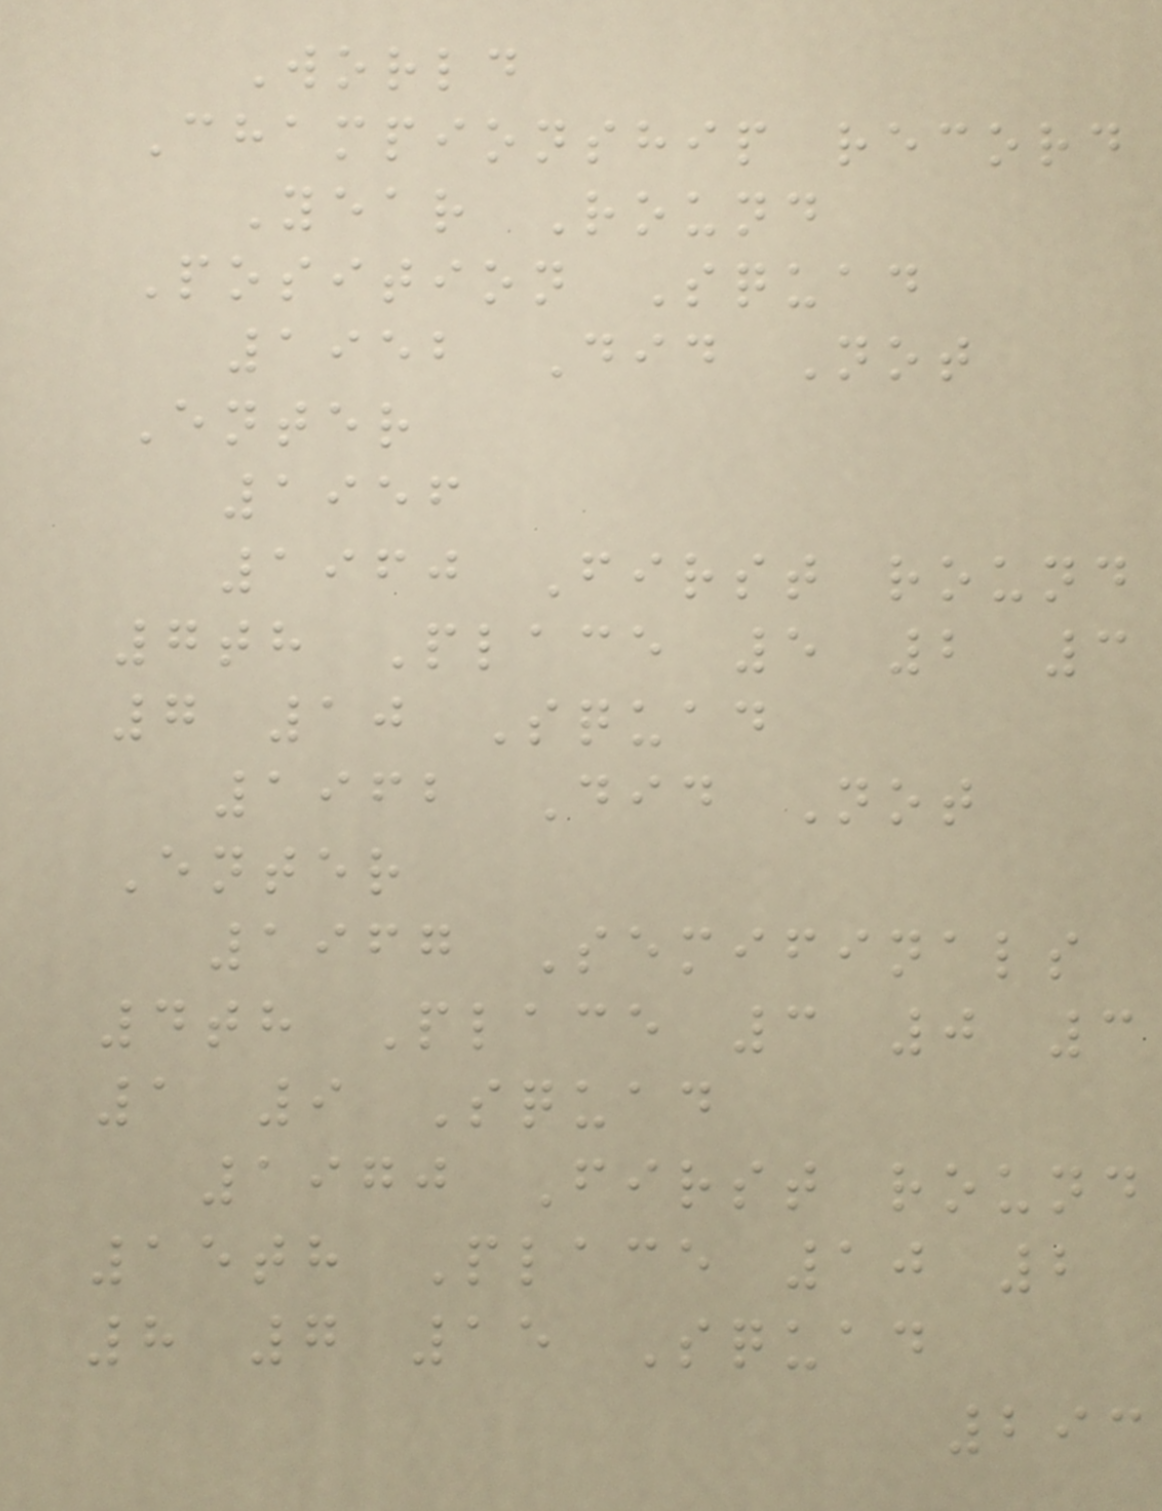World
Championship record
Year Round
Position Squad
1952 Did Not
Enter
1956
1960 First round
7th Place 5 2 3
7 10 Squad
1962 Did Not
Enter
1967 Semifinals
4th Place 3 0 3
1 9 Squad
1970 First round
15th Place 10 2
8 7 15 Squad
293
